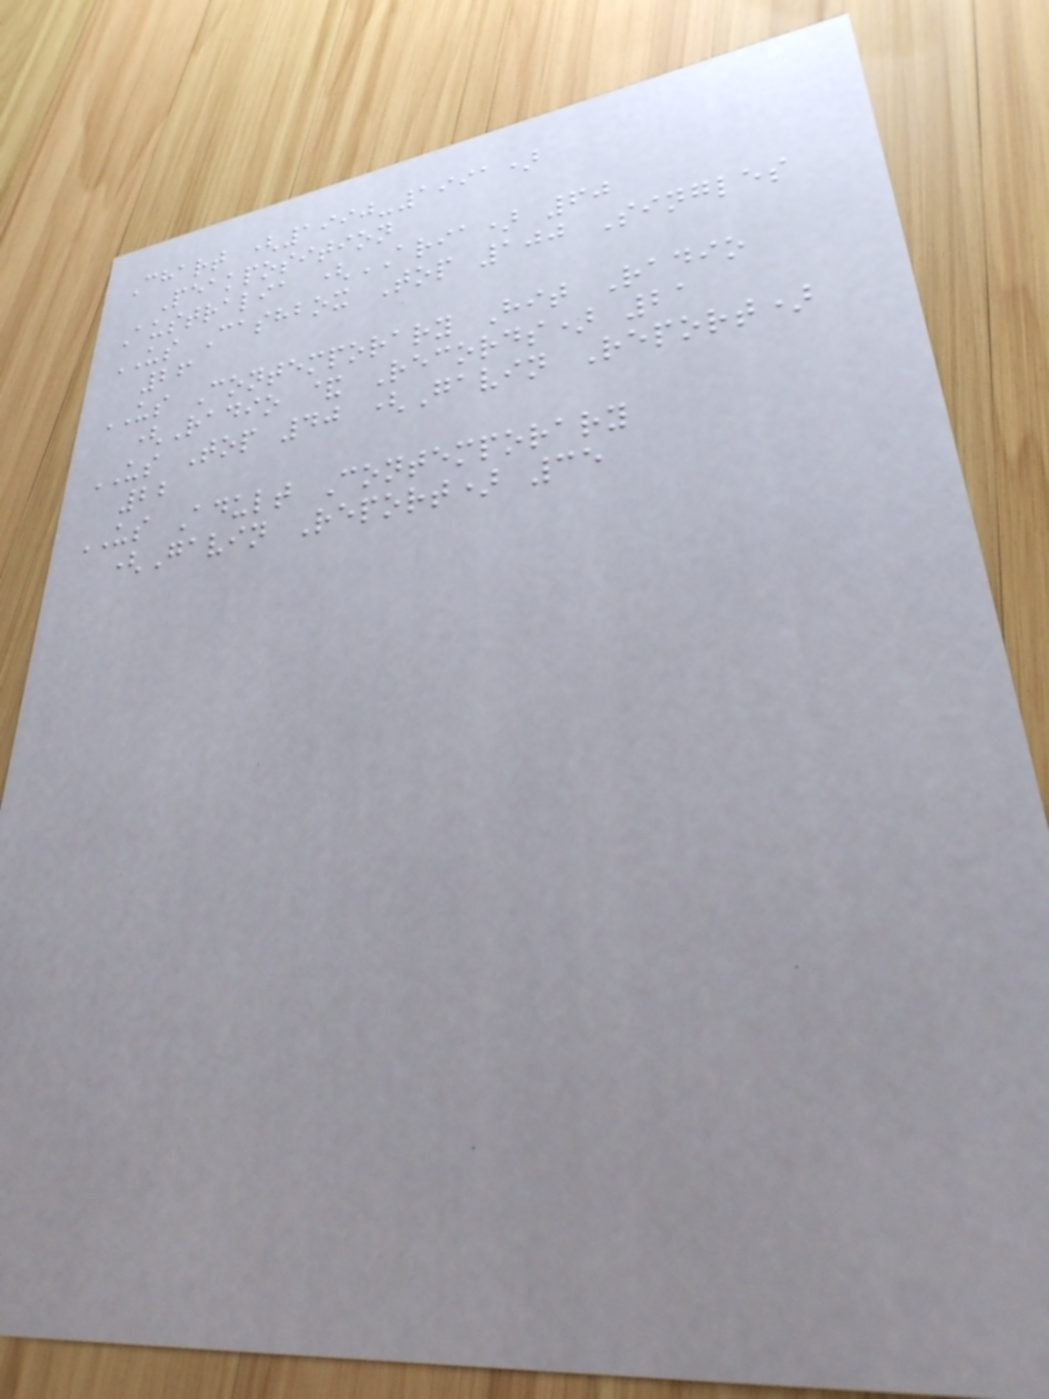Chart (1990-1991)
Peakposition
Australia (ARIA) 60
US Cashbox Top 100 Singles
26
US Contemporary Hit Radio
(Radio & Records) 21
US Top 40 (Gavin Report)
22
US Adult Contemporary
(Gavin Report) 35
